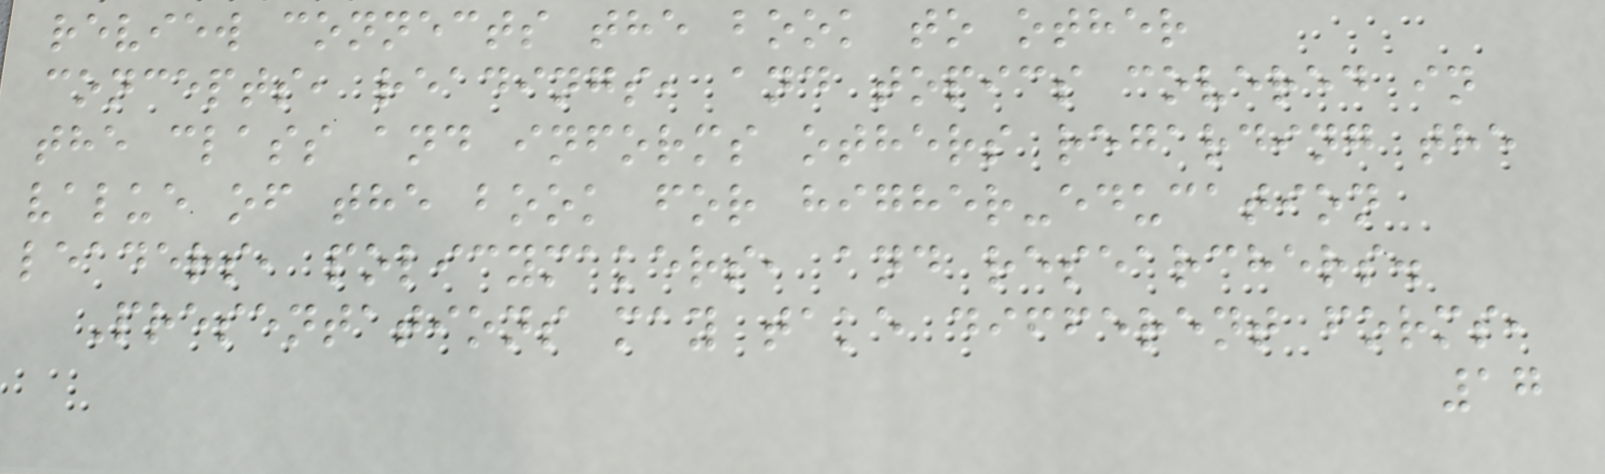review connects the book to other
concepts, readings, and topics covered in
the class and informs others regarding the
value of the book for higher-education
leaders, policymakers, and researchers.
Presentations may take different forms,
17
